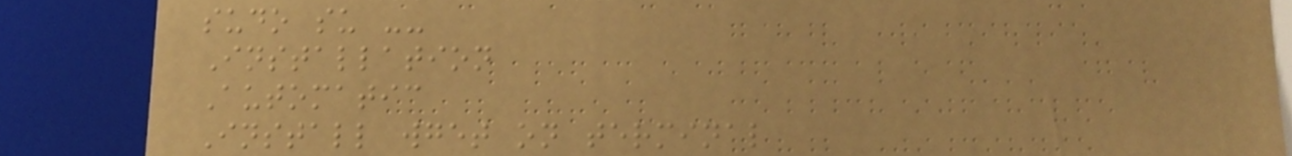sudo su --
Installation
Automatic
Install wget on terminal
